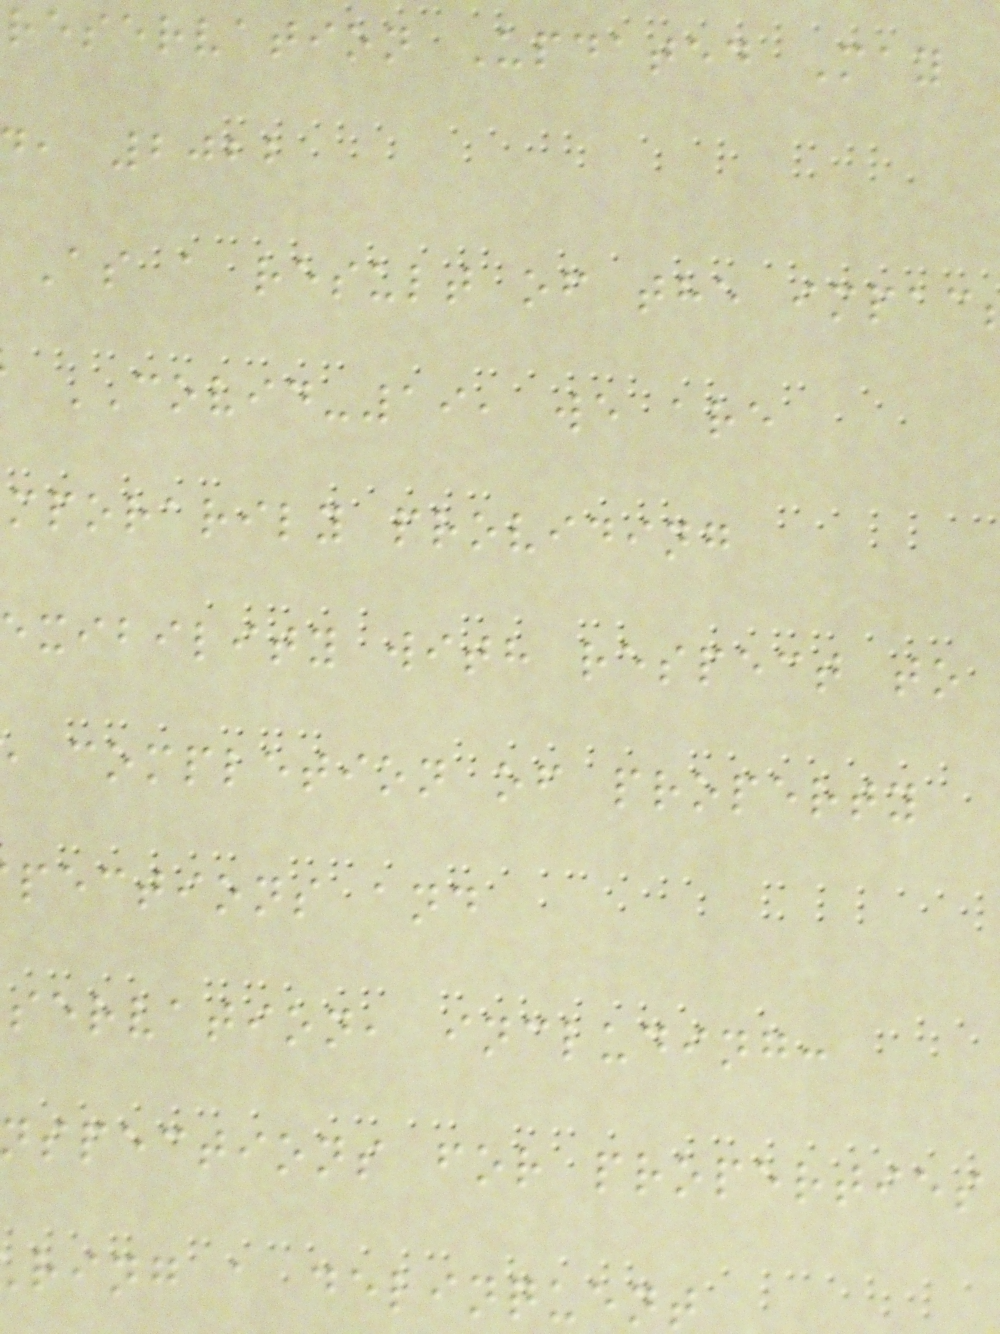reservation Updated May
, 2022
As a result of the impac
COVID-19, we are
mporarily providing
xibility with respect to
completion of property
pections and
servation, including:
nspections for properties
ring a delinquent
